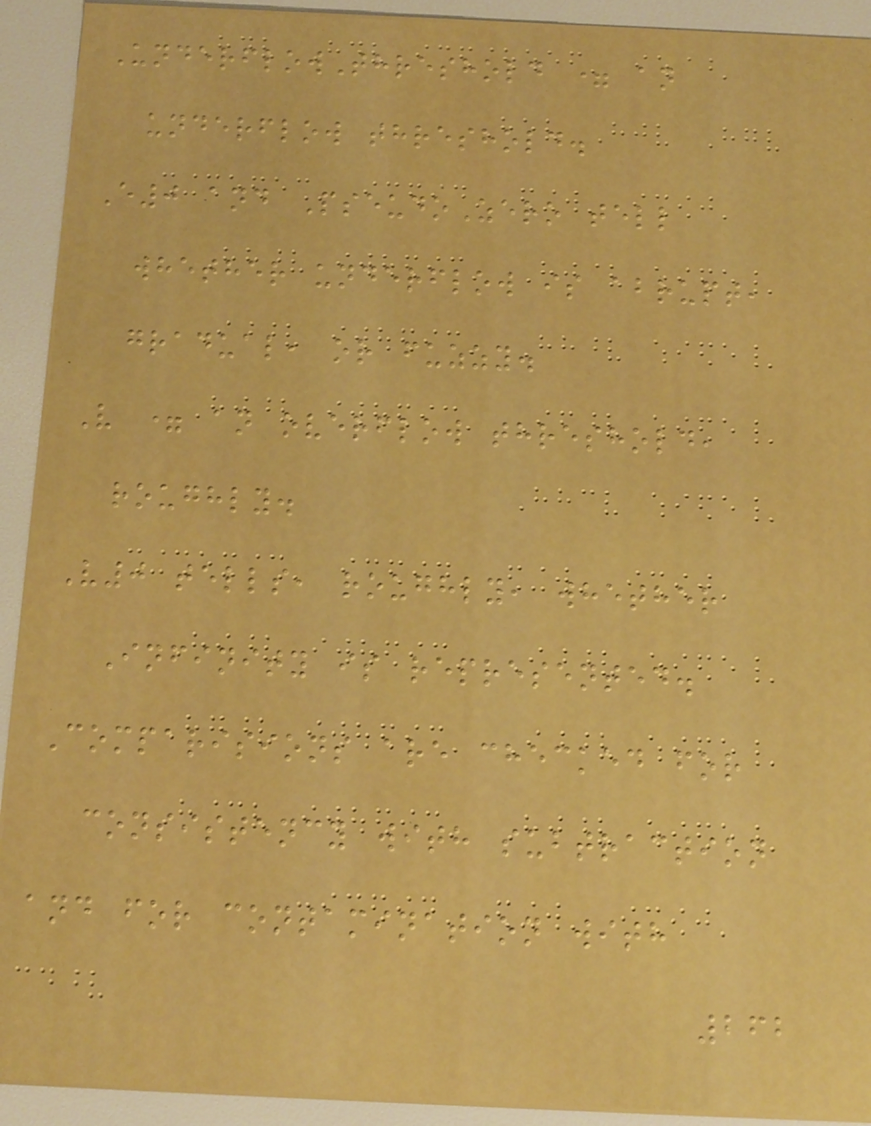UnderflowThreshold = an
underflow threshold.
E0 and PseudoZero tell
whether underflow is abrupt,
gradual, or fuzzy.
V = an overflow threshold,
roughly.
V0 tells, roughly, whether
Infinity is represented.
Comparisions are checked for
consistency with subtraction
and for contamination with
262
